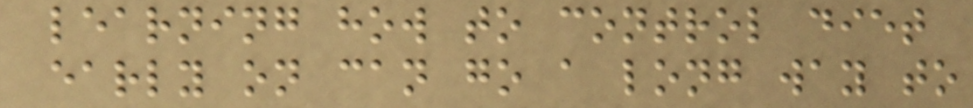learning how to control diet
early on can go a long way to
